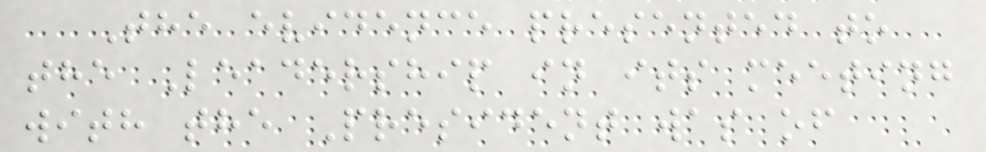The evidence presented to
the Leadership in its meeting
with the President was of
